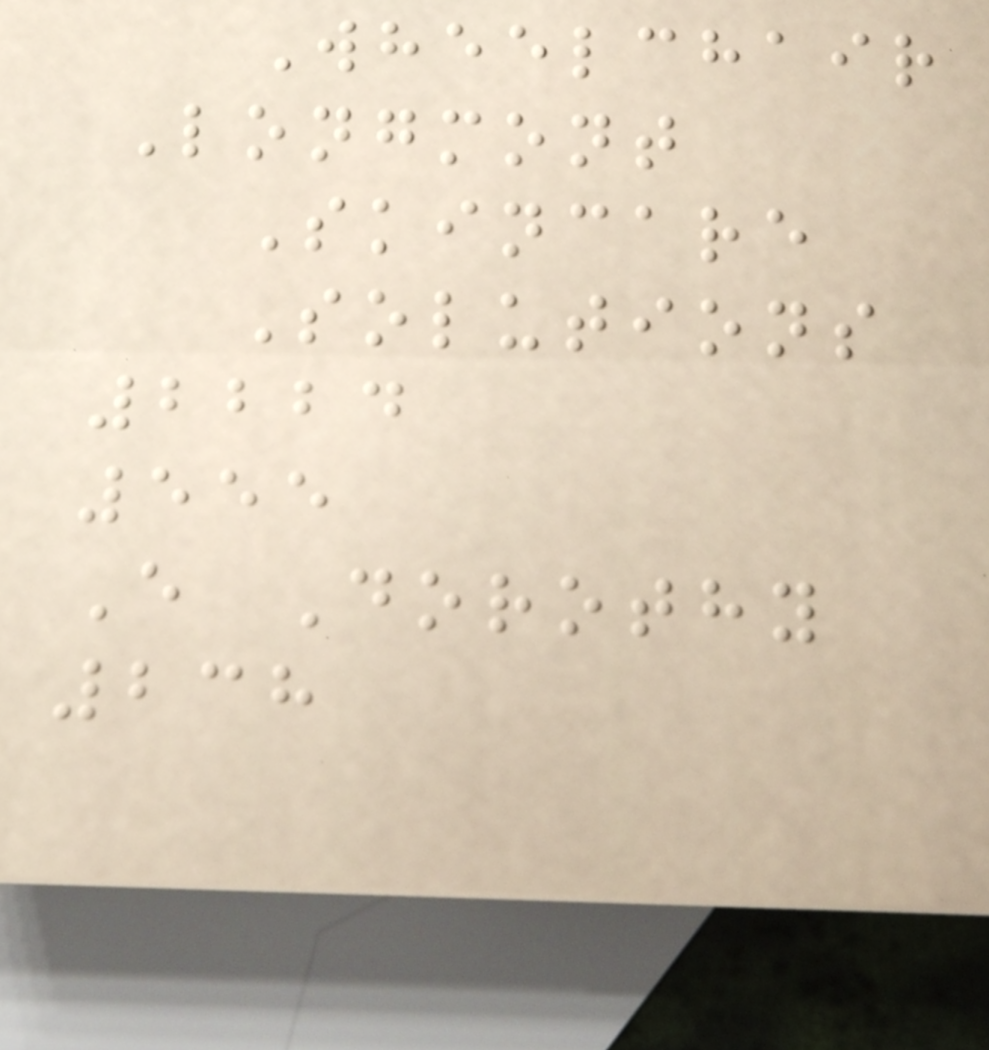Wheelchair
Longmont
Skincare
Solutions
2224
555
E Dorothy
238
